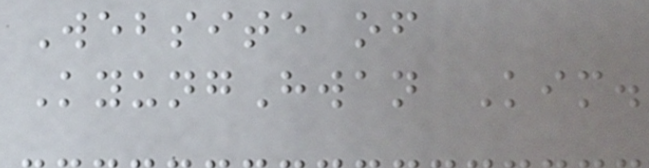Website of
KyungHwan Kim.
